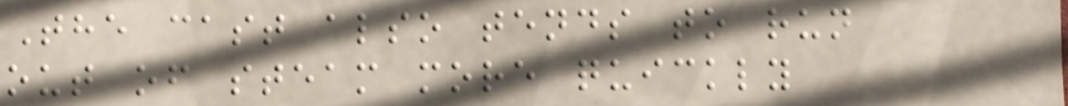The cast also tends to run
out of steam more quickly
